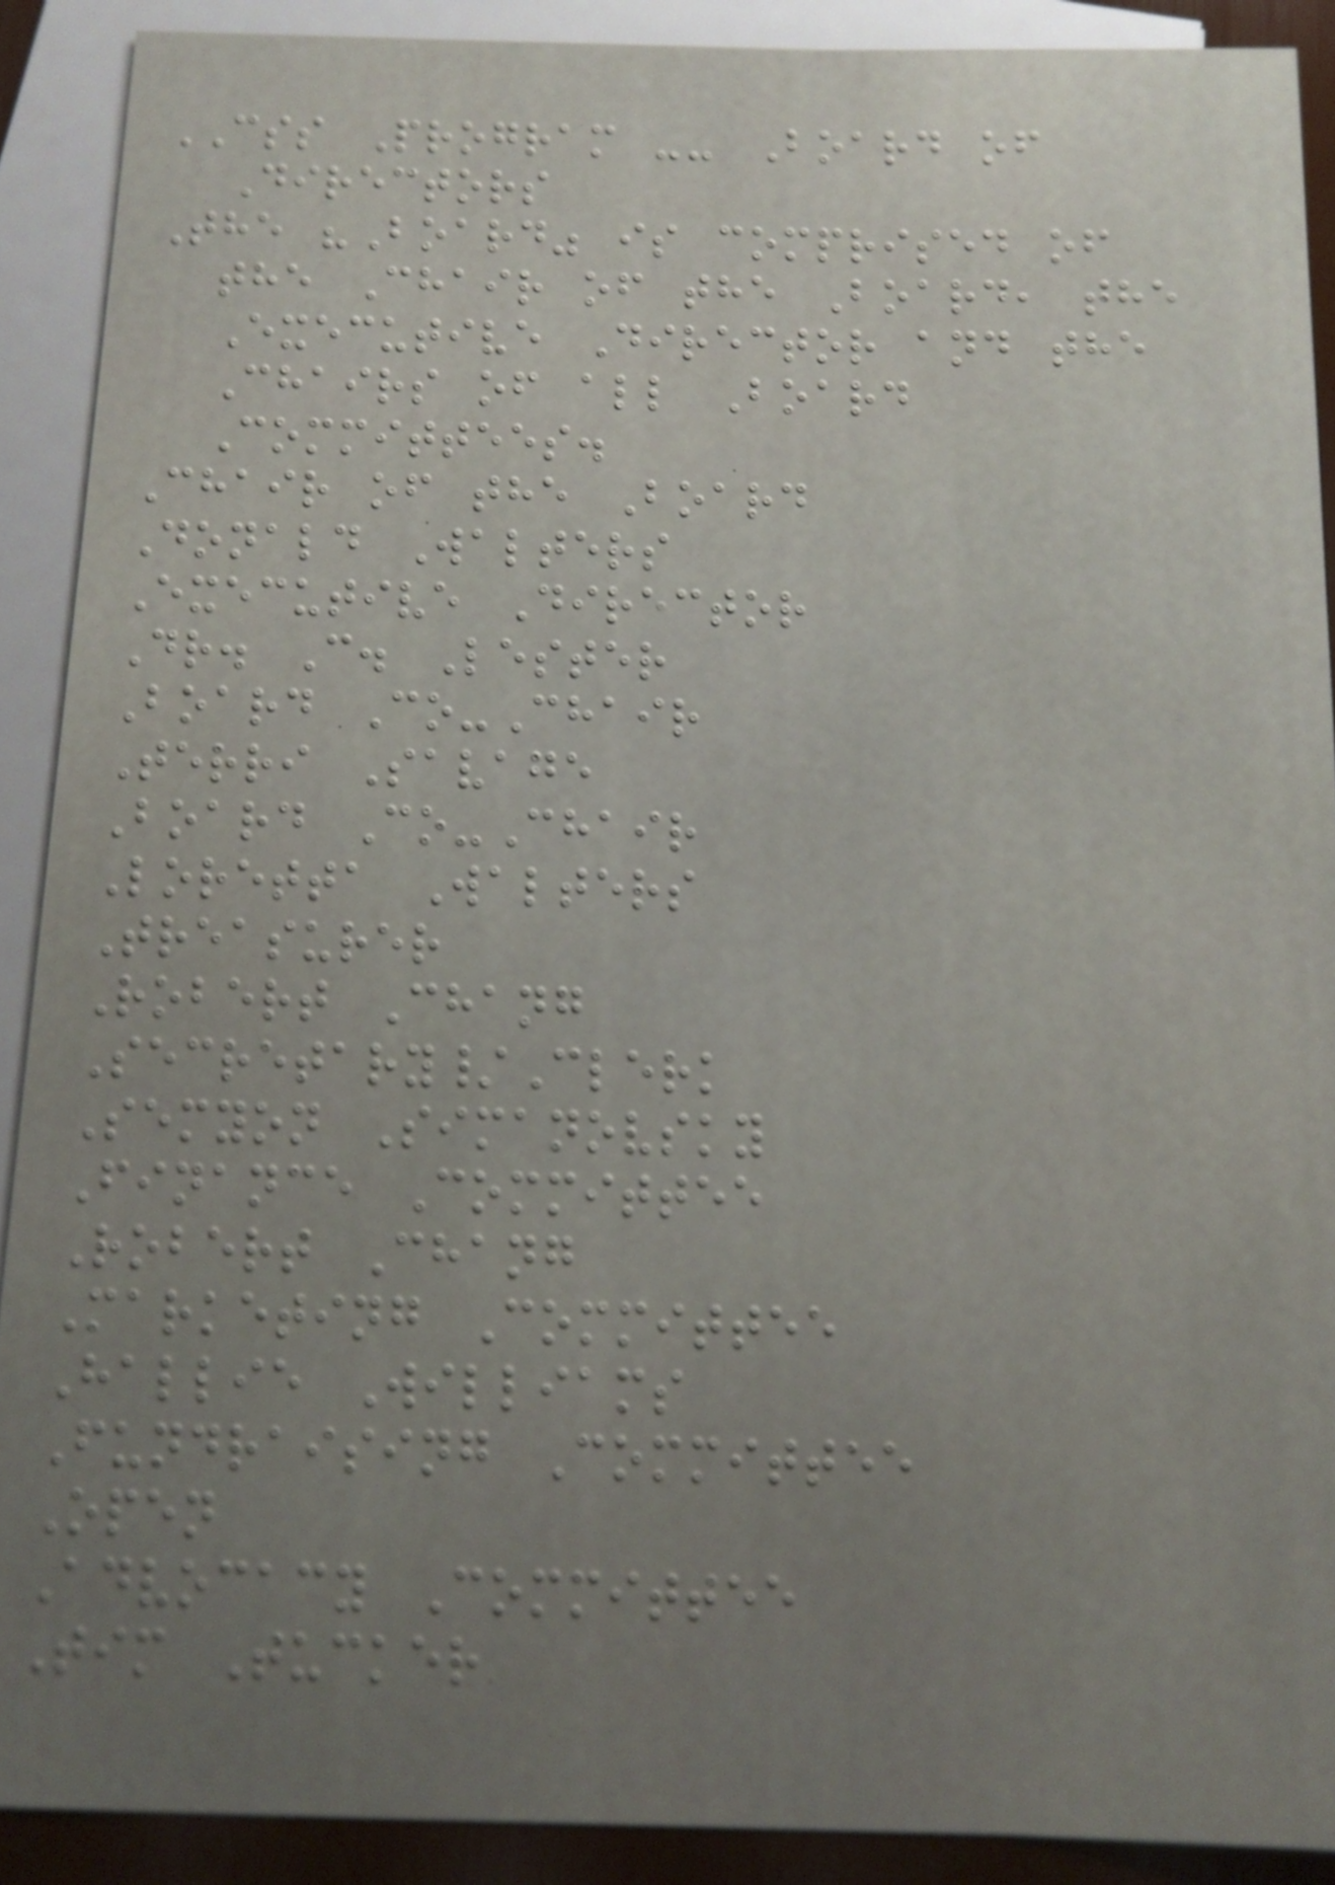CSS Program -- Board of
Directors
The "Board" is comprised of
the Chair of the Board, the
Executive Director and the
Chairs of all Board
Committees.
Chair of the Board
Donald Walters
Executive Director
Dr. C. Lester
Board Co-Chair
Terri Savage
Board Co-Chair
Loretta Walters
Treasurer
Robert Chang
Secretary/Clerk
Semyon Simanovsky
Finance Committee
Robert Chang
Marketing Committee
Hallie Williams
Fundraising Committee
Open
Advocacy Committee
Tim Tucker
